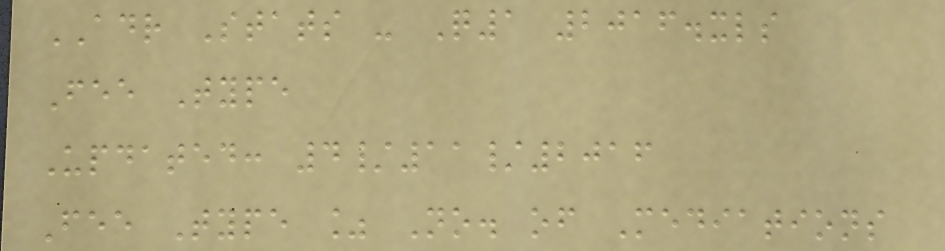ADR Stats - Q1 2016.xls
Fee Type
Updated: 4/11/2016
Fee Type % No. of Mediations
